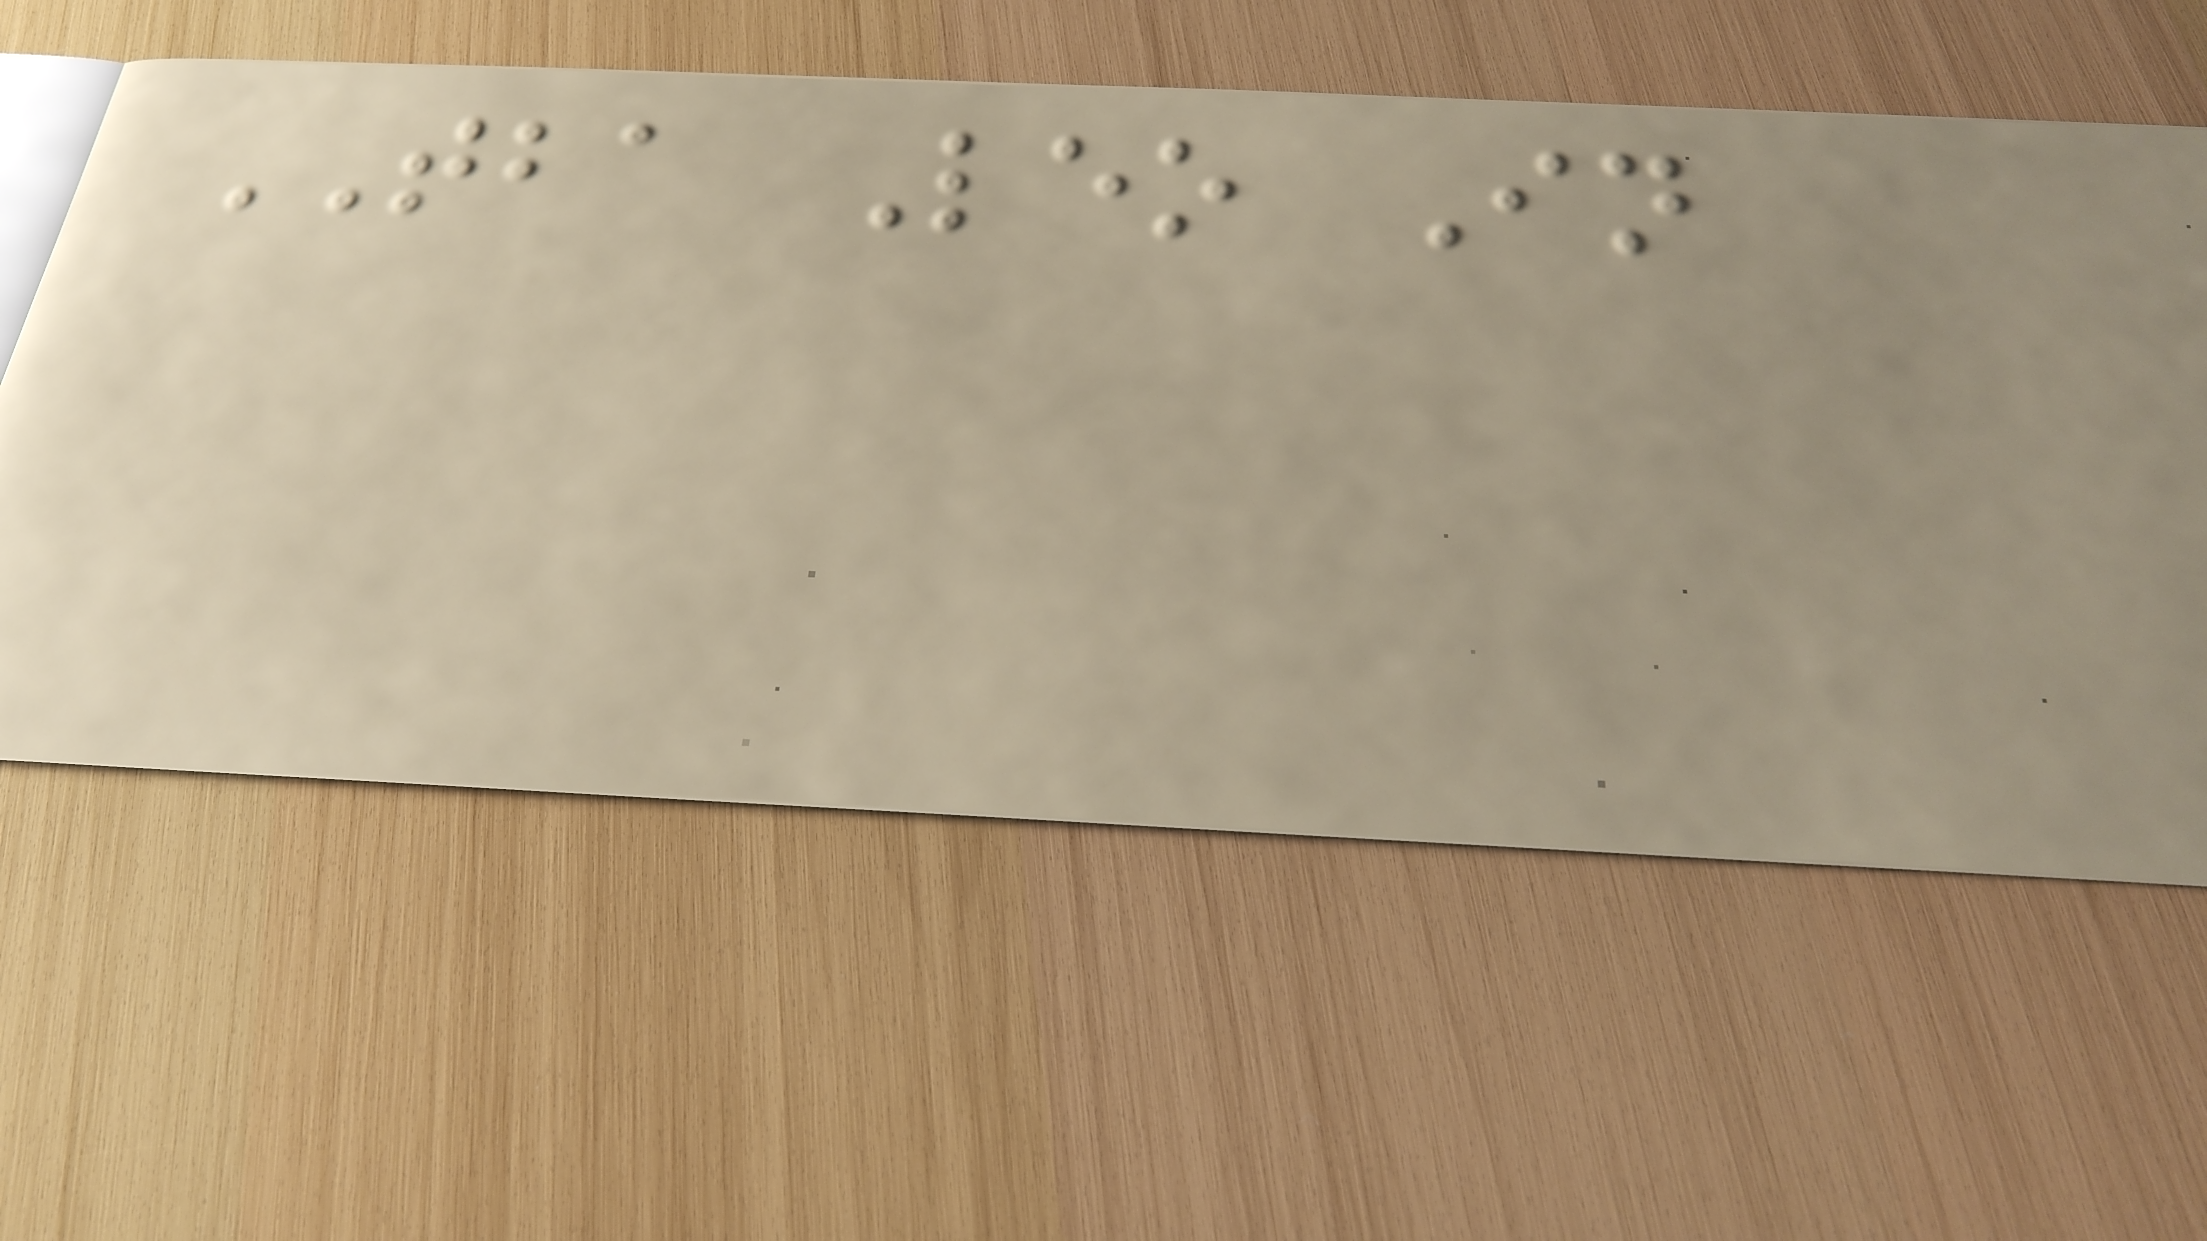TBA Leo In
